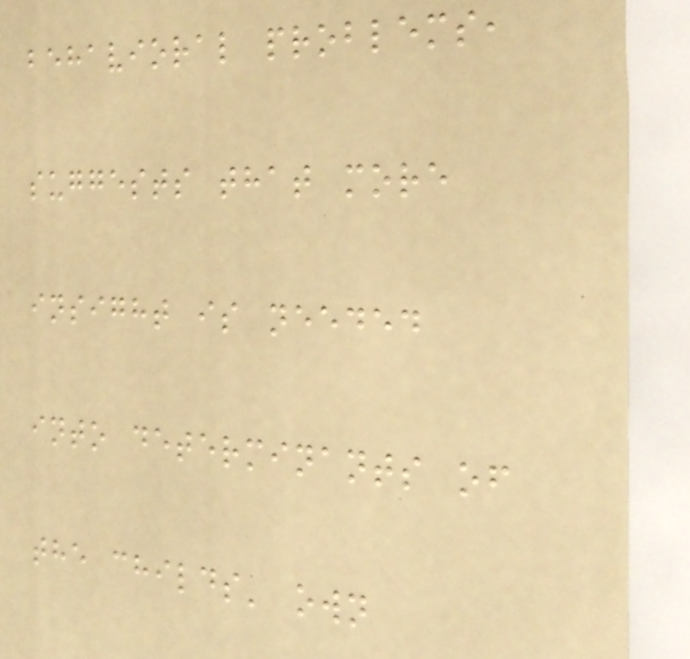behavioral problems,
suggests that more
insight is needed
into determinants of
the childs' own
